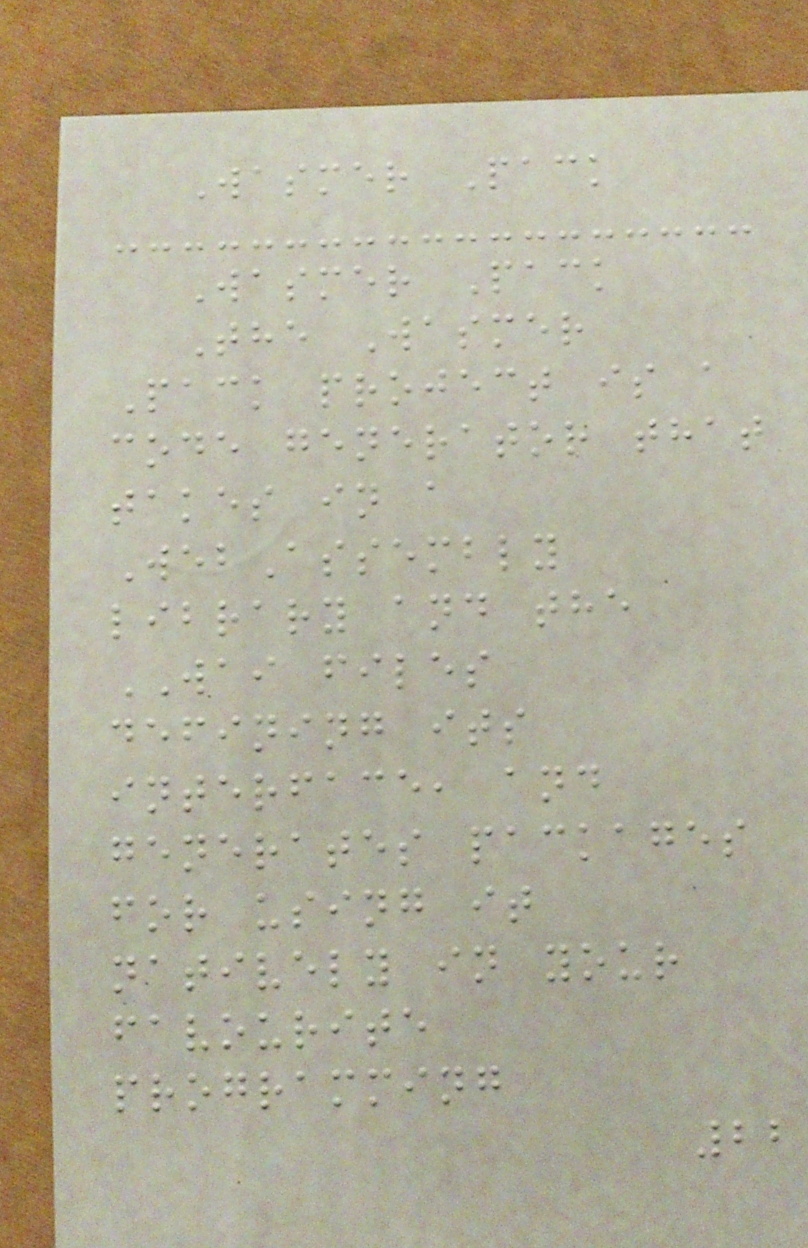Wasmer Pack
Wasmer Pack
The Wasmer
Pack project is a
code generator that
takes in a
WebAssembly
library and the
WAI files
defining its
interface, and
generates packages
for using it
natively in your
favourite
programming
22
